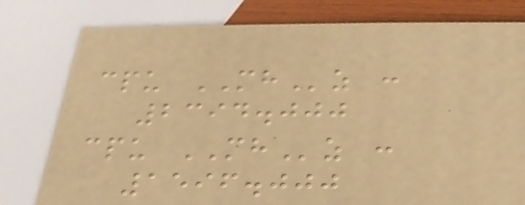cpu MHz :
2394.000
cpu MHz :
1596.000
